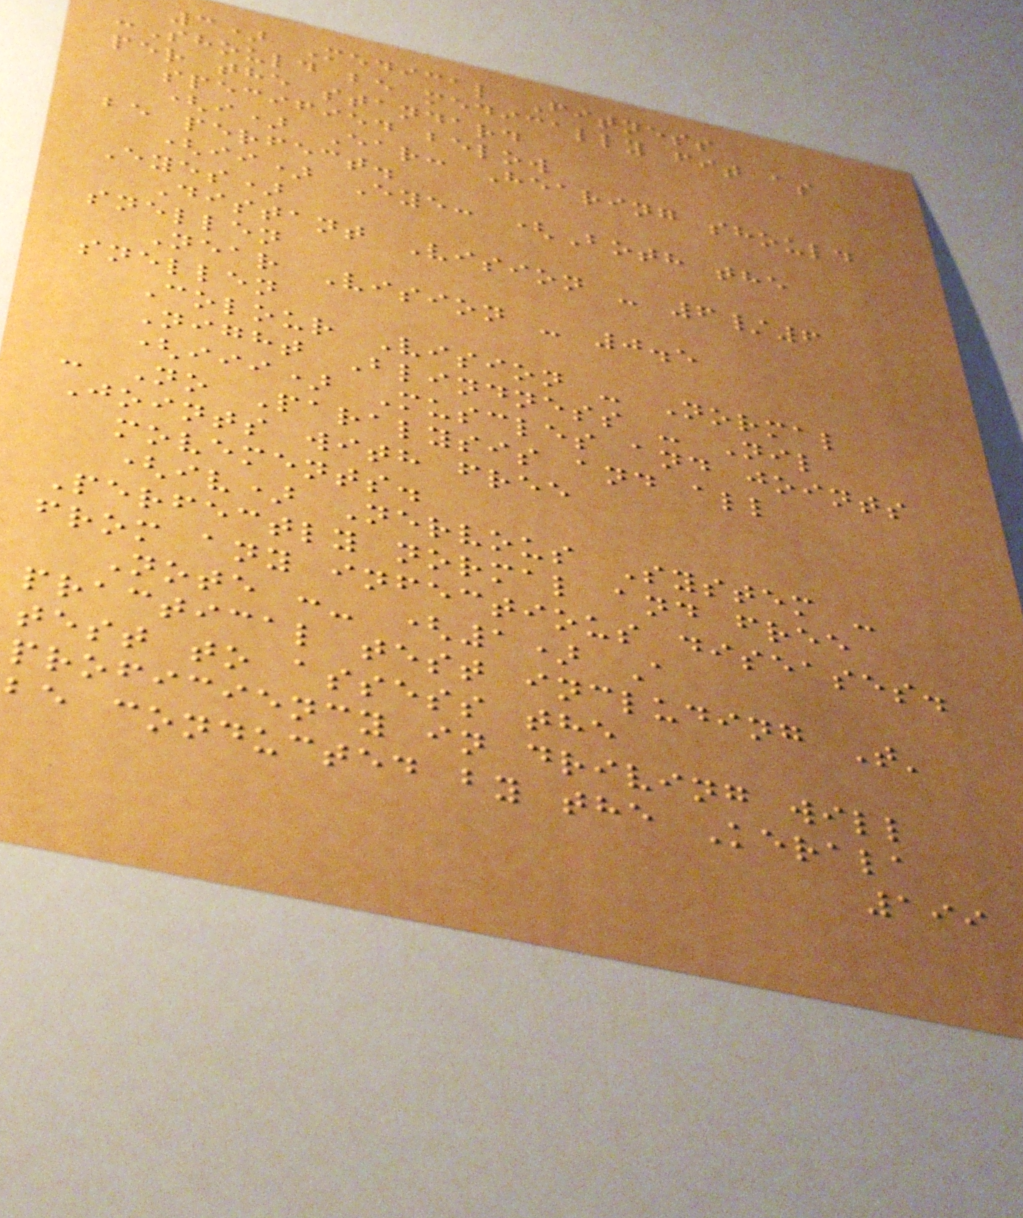3) Medical Fitness
:Should be medically fit as
per the standard
specified below
(i) Ear: Hearing should
be perfect.
(ii) Eye: (Both the
Eyes)
Distant Vision - 6/6
snellen
Near Vision - 0.5
snellen
Colour Vision - Normal
Night Blindness - Nil
(iii) Muscles and joints
- No Paralysis and all
Joints with free
movements.
(iv) Nervous System -
Perfectly normal and free
from any infectious diseases.
Note :- (1) A
practical test including T'
test to assess the
proficiency in driving will
be conducted by the Kerala
199
